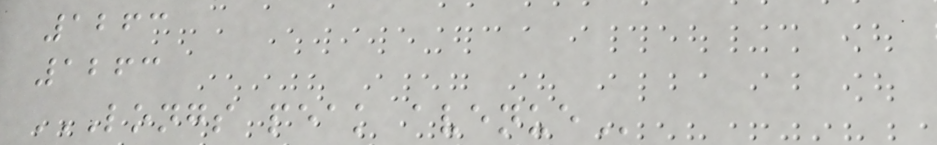1263
1263
LONGS PEAK AVENUE
